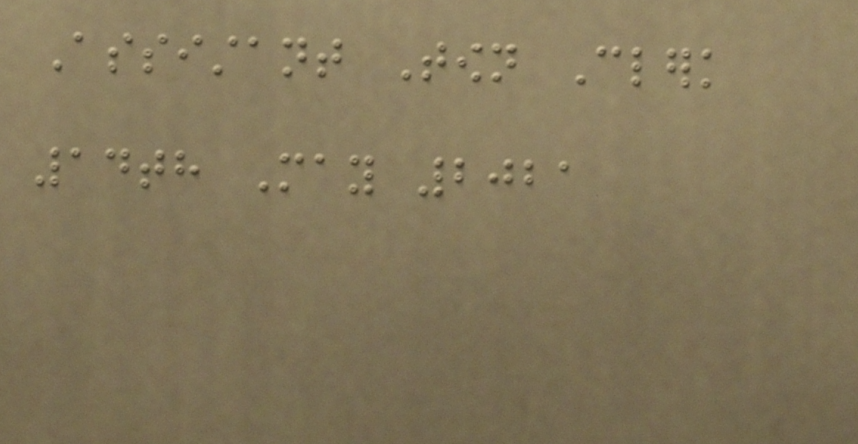Assistant Town Clerk
14th May 2021
